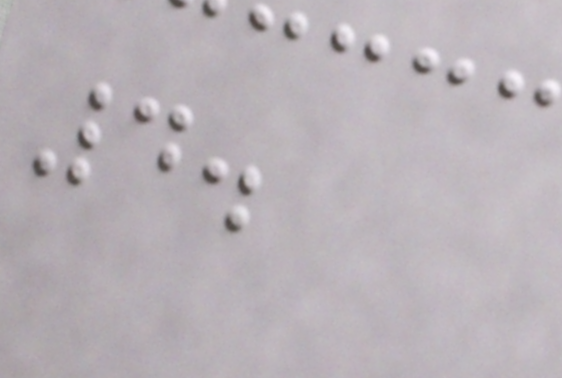4.
